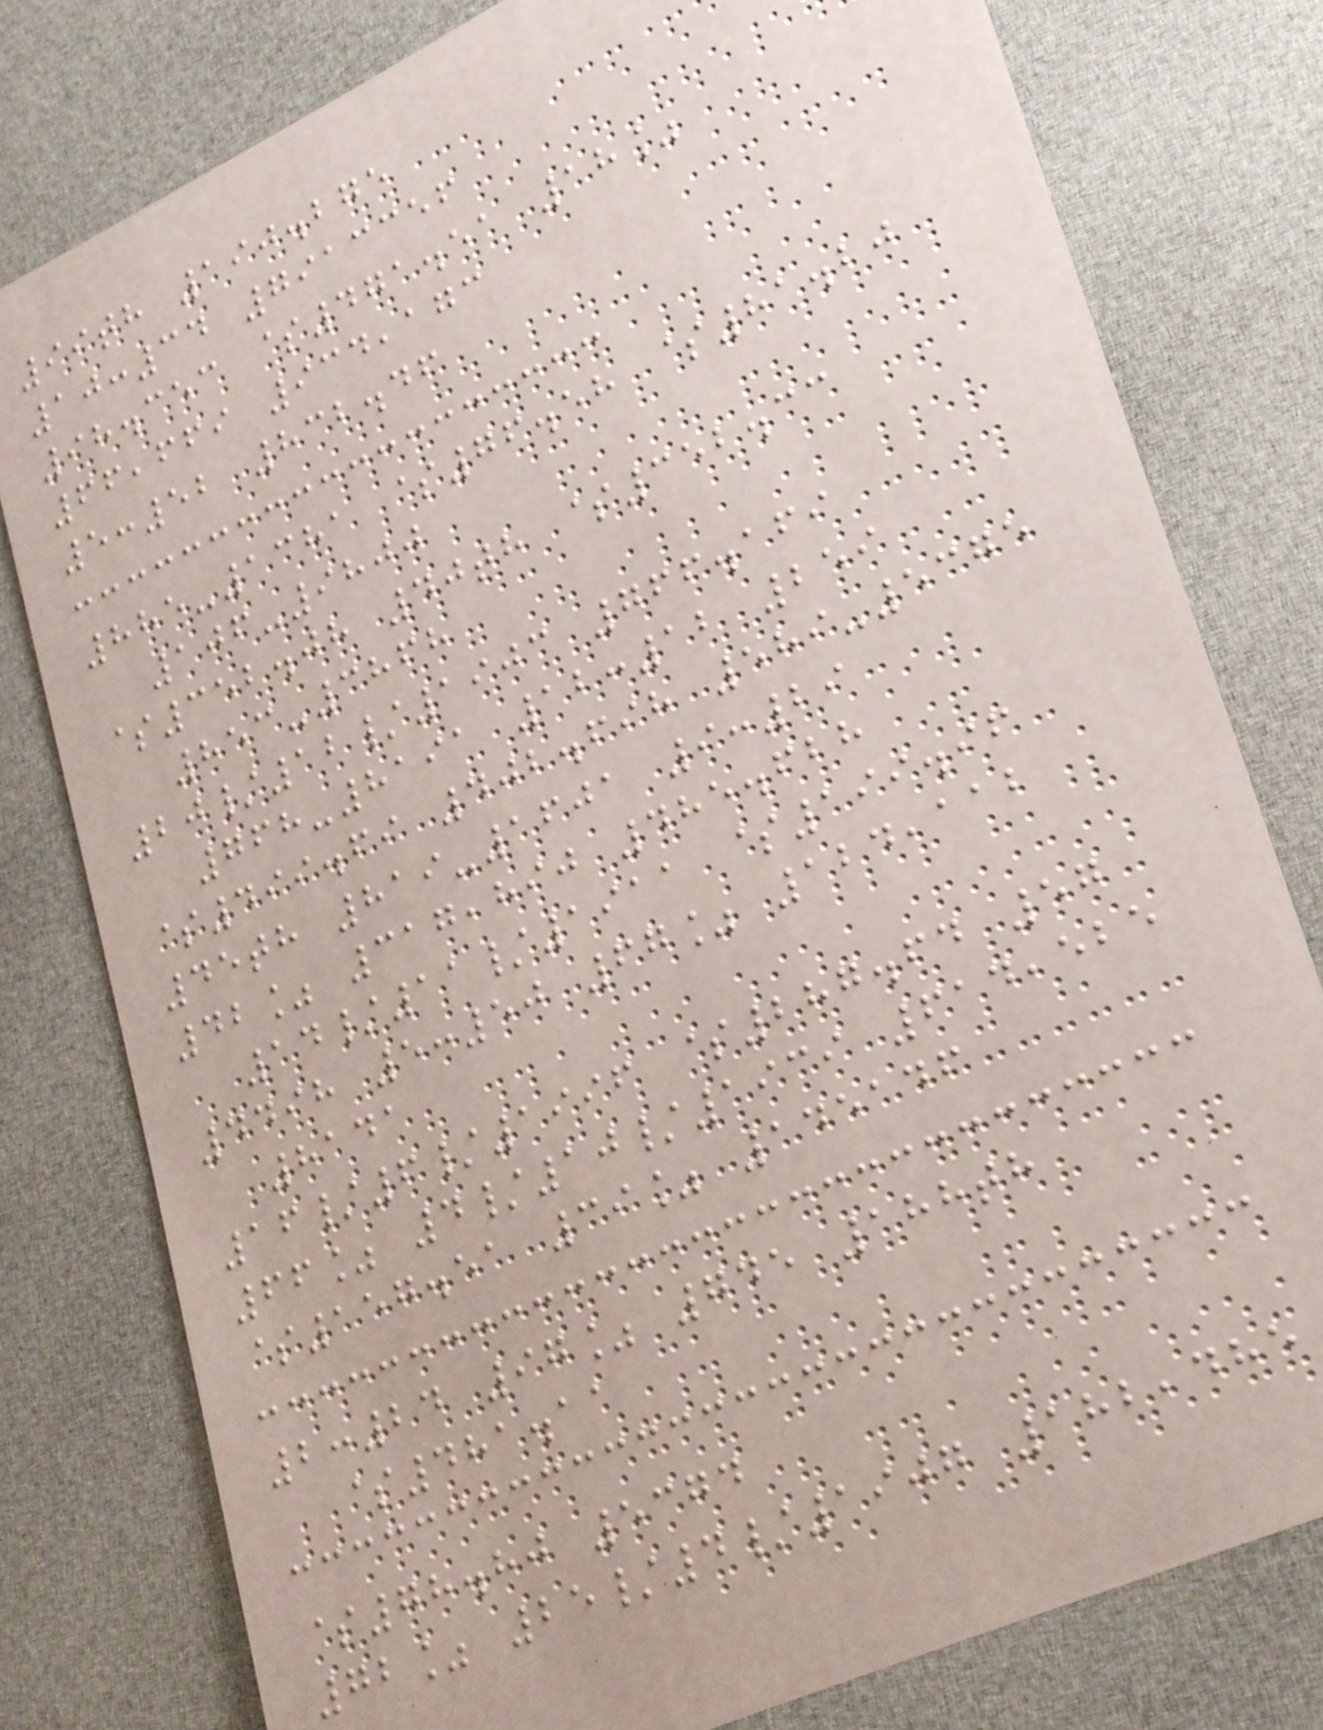99th 190.275
10:34 7913356
98.353 $471.51 18%
66,669 934,173
5:52 832.46
885-1381 $76.58 $81.20
106-9800
$352.08 40th $352.33
853-3868
20/12/1903 766.169
768-8191 12:12 259
$499.69 402.698 589-5375
45th 819-1601 9:29
42% 317,890 485.628
14/11/1911 $199.96
4498 5:50 67% 124,112
8141
16/6/1996 $287.64 57
66% 4/10/1939 614,525
$157.51 39% 145146
2:24 97% 745 188th
$481.11
$78.80 5374
72% 25/4/1907 182,485
